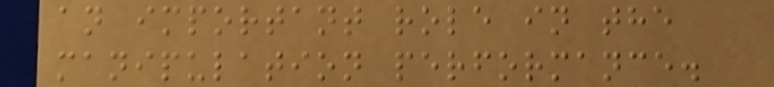an important role in the
manipulation performance.
